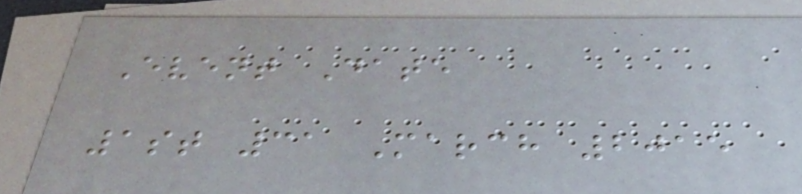Event Date
1st 31 March 2015
